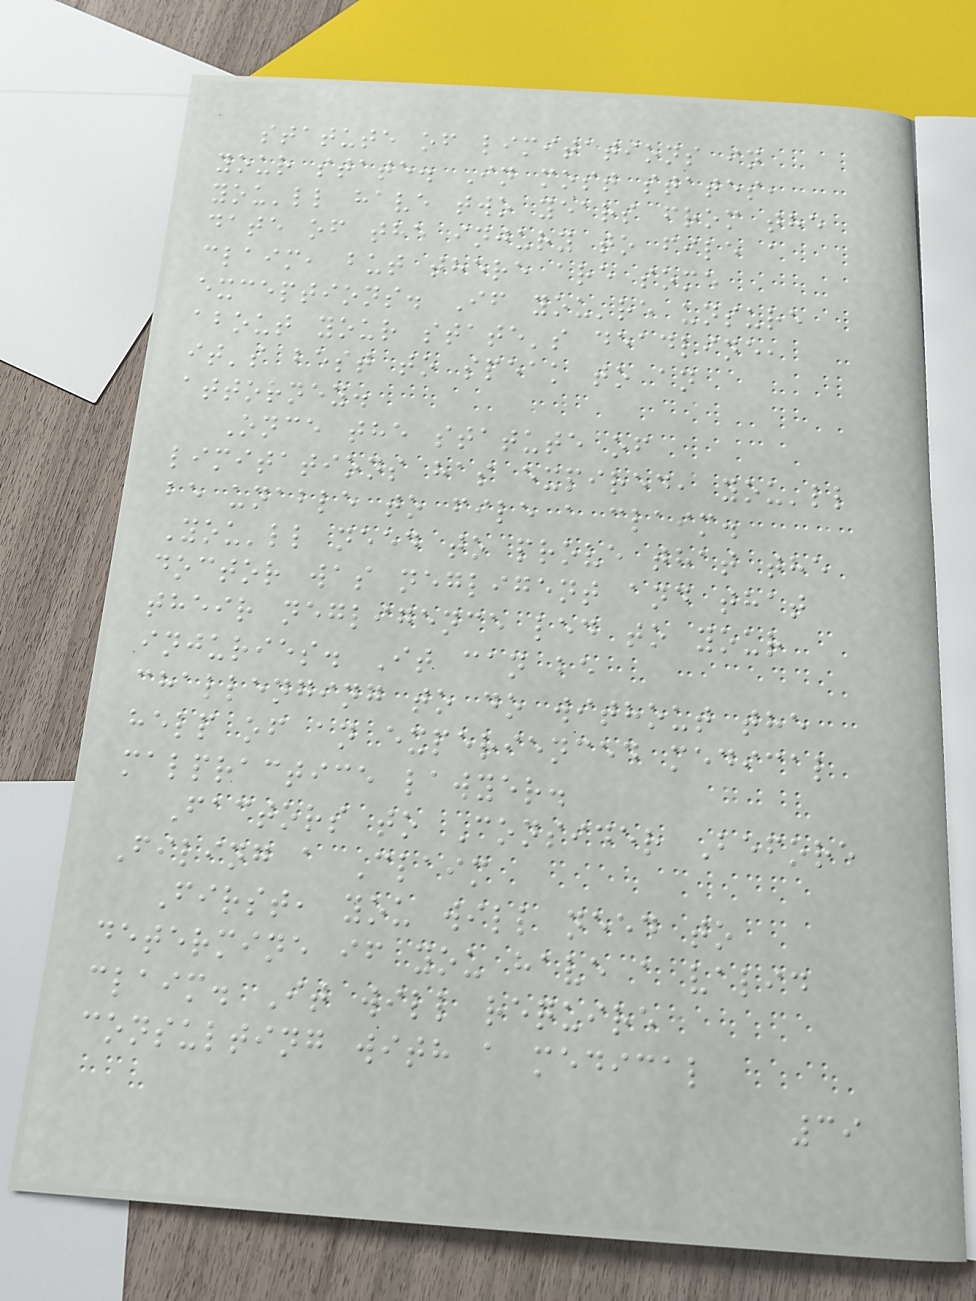statute of limitations in
your state. In most states,
you'll have two years from the
date of the injury to file a
claim, but there are some
exceptions. If you're unsure
about your state's deadline,
it's best to speak to an
attorney.
Once the statute of
limitations has expired, you'll
be unable to file a claim.
You'll need to prove that the
doctor was negligent and that
their negligence led to your
injuries. It can be
challenging to do without the
help of an experienced medical
malpractice lawyer.
Factors to Consider Before
Filing a Claim
First, you will need to
determine if you have a valid
claim. It will require
consulting with a medical
39
